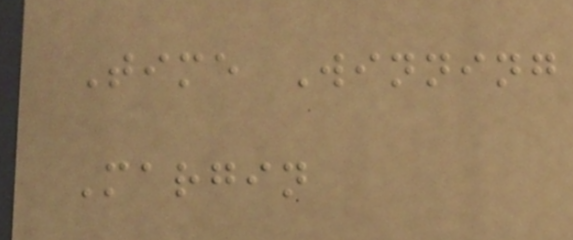Time Winning
Margin
